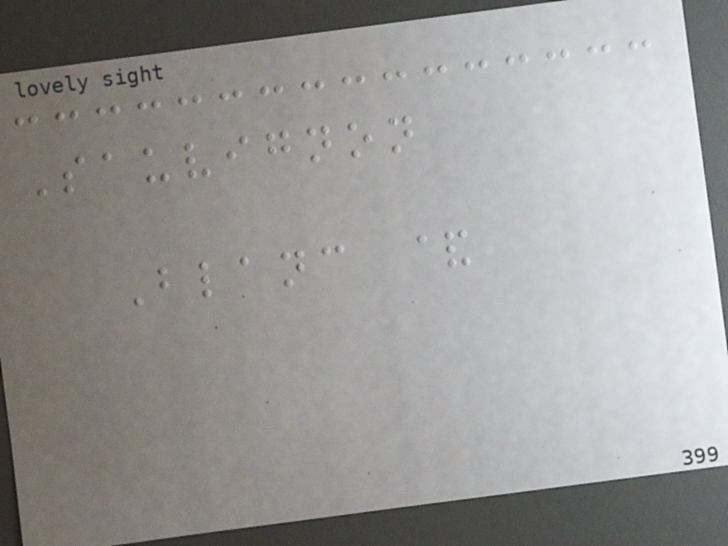Sauvignon
Blanc &
